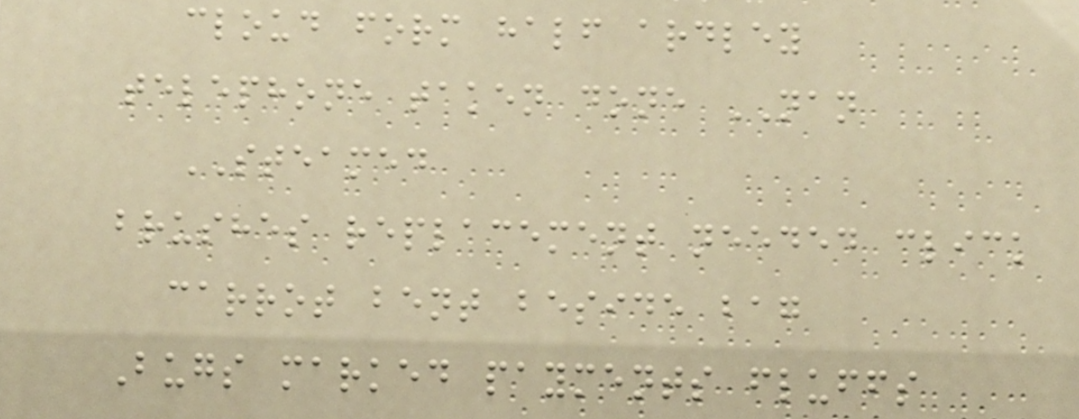cloud form half ardley
telephone taken done NAN
STEAMED
brushes replacement needed click
carrot bent beside bag
Bugs marked payments fluffs
